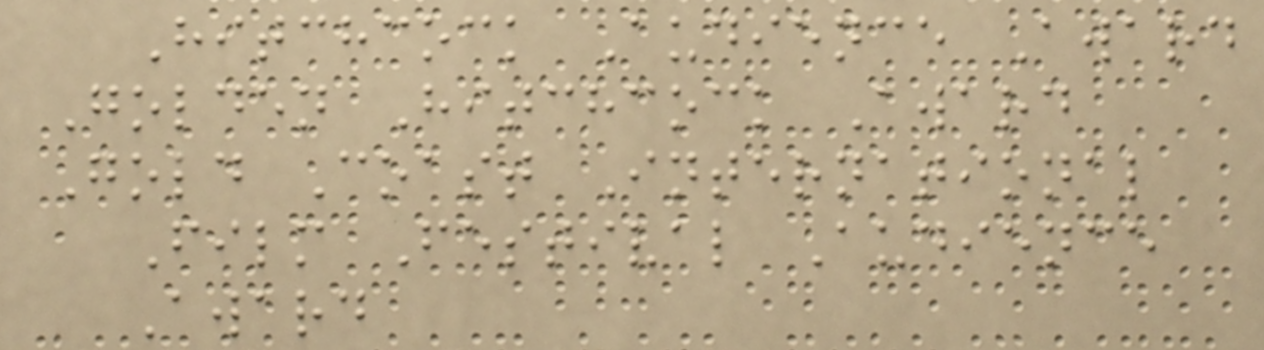Hitchcock Audience Award
Golden Hitchcock Award
Gold Coast International
Film Festival Audience
Award
